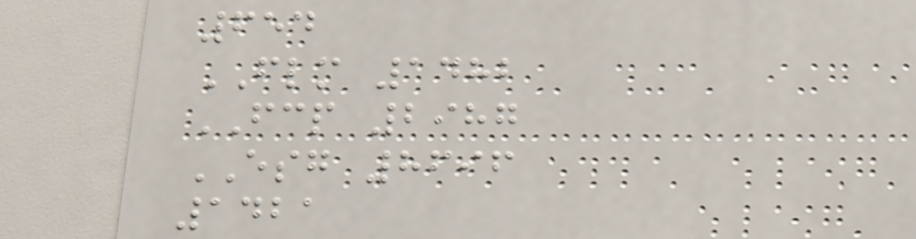654
FLM 1482
FCP 2987
ESG 8696
1421
